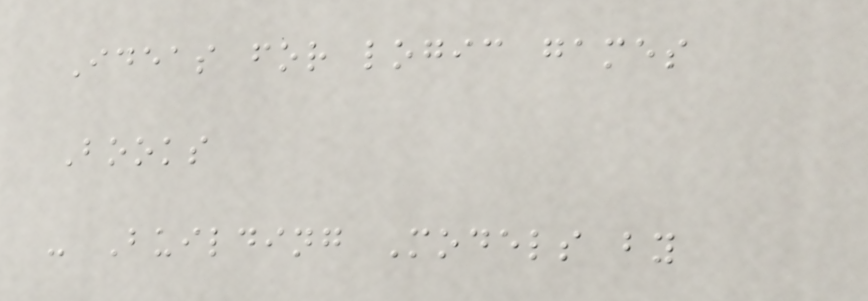Ideas for logic games
Books
- Building Models by
